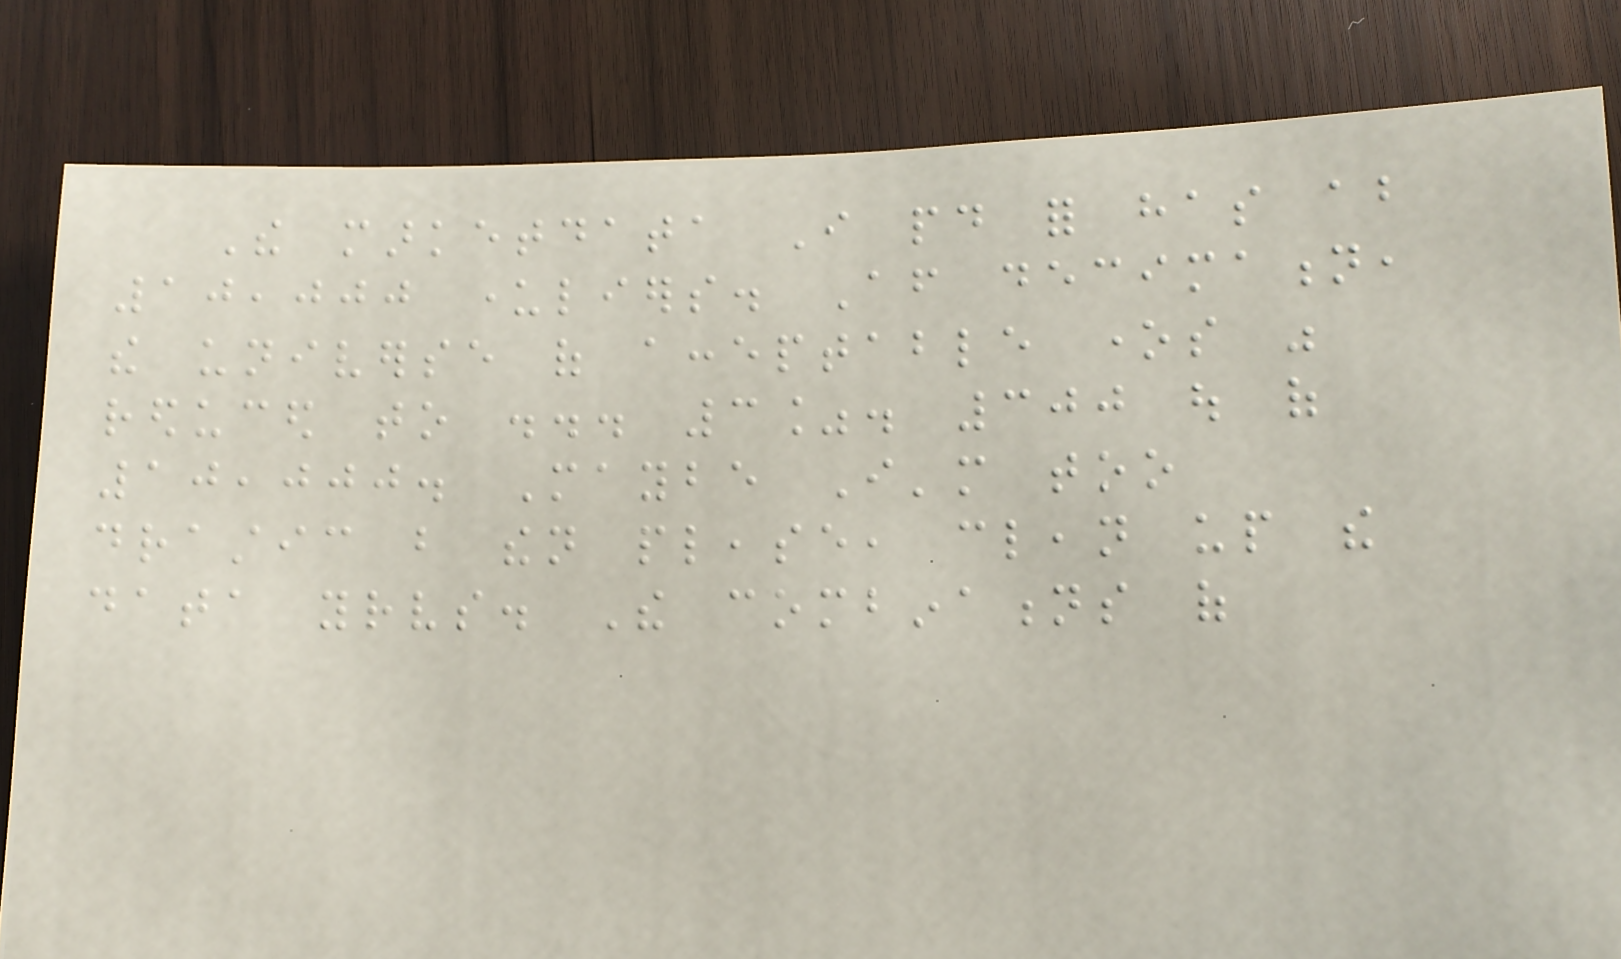The marketdata I paid for has about
10,000 underliers. After decimation,
the universe of acceptable ones was
reduced to ... 3%. 300 out of
10,000. Maybe I'm too
drastic but then please, clean up the
data yourselves. The combinations of
